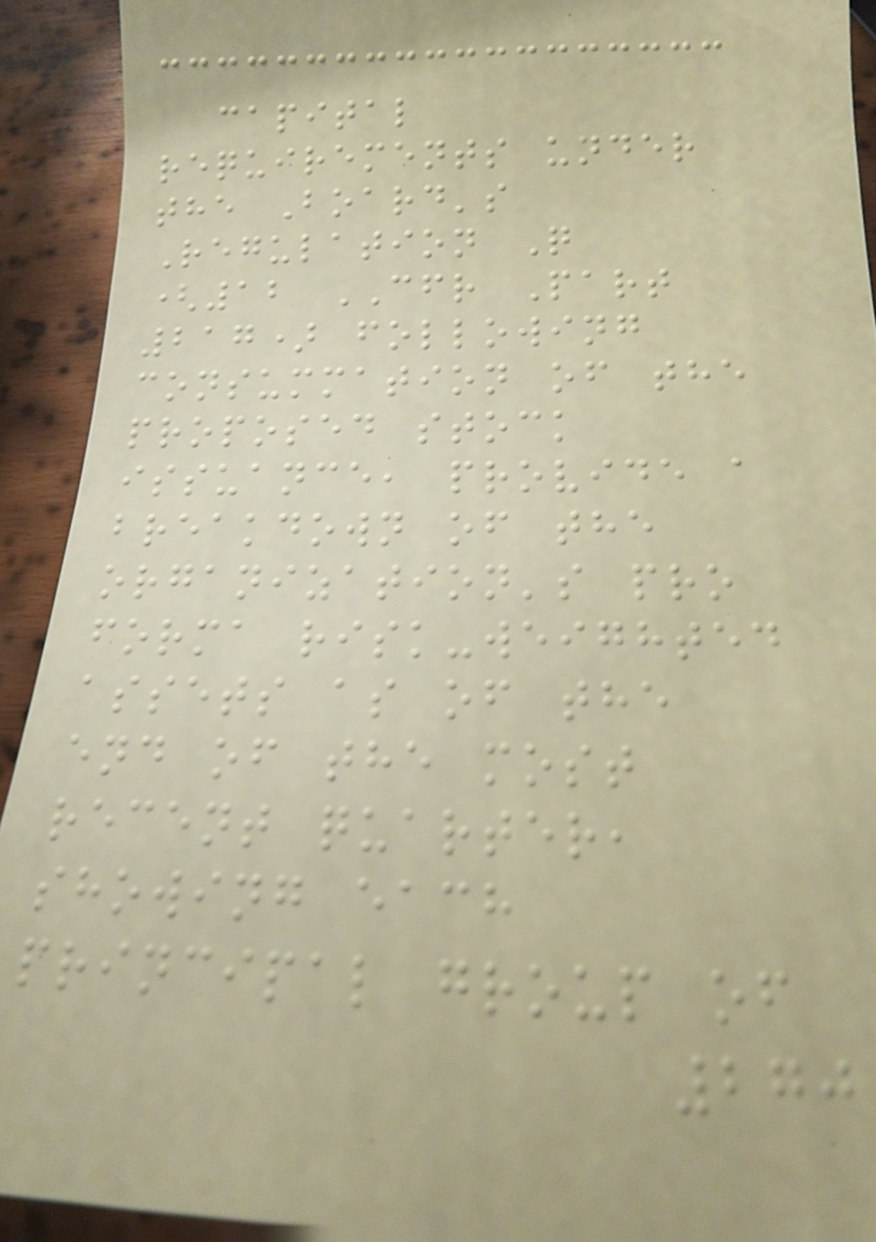capital
requirements under
the Board's
Regulation Q
(12 CFR Part
217) following
consummation of the
proposed stock
issuance, provide a
breakdown of the
organization's pro
forma risk-weighted
assets as of the
end of the most
recent quarter,
showing each
principal group of
270
